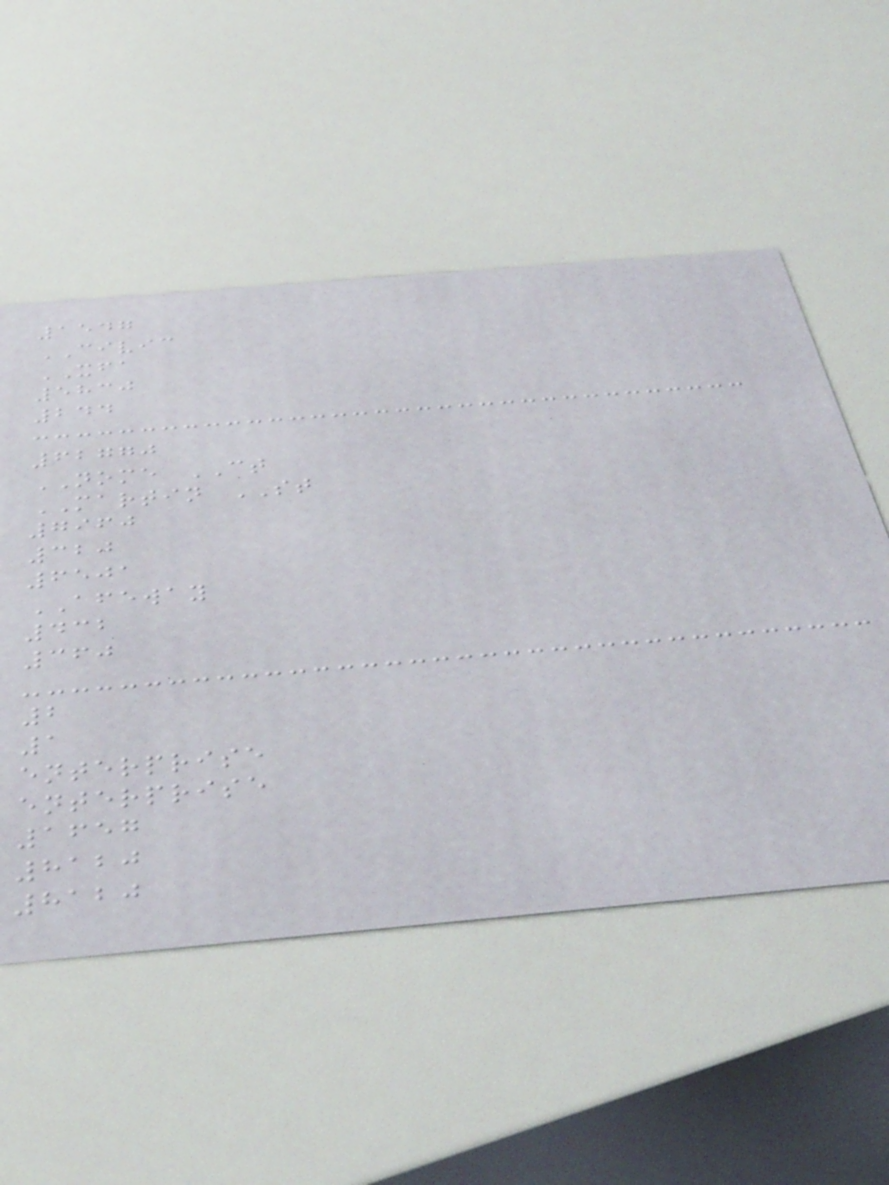1547
CIVIC
XFA
5830
244
62770
NOME CT
MARTIN ST
7960
320
6501
AFEWAY
432
360
2
1
enterprise
enterprise
1657
8120
8120
